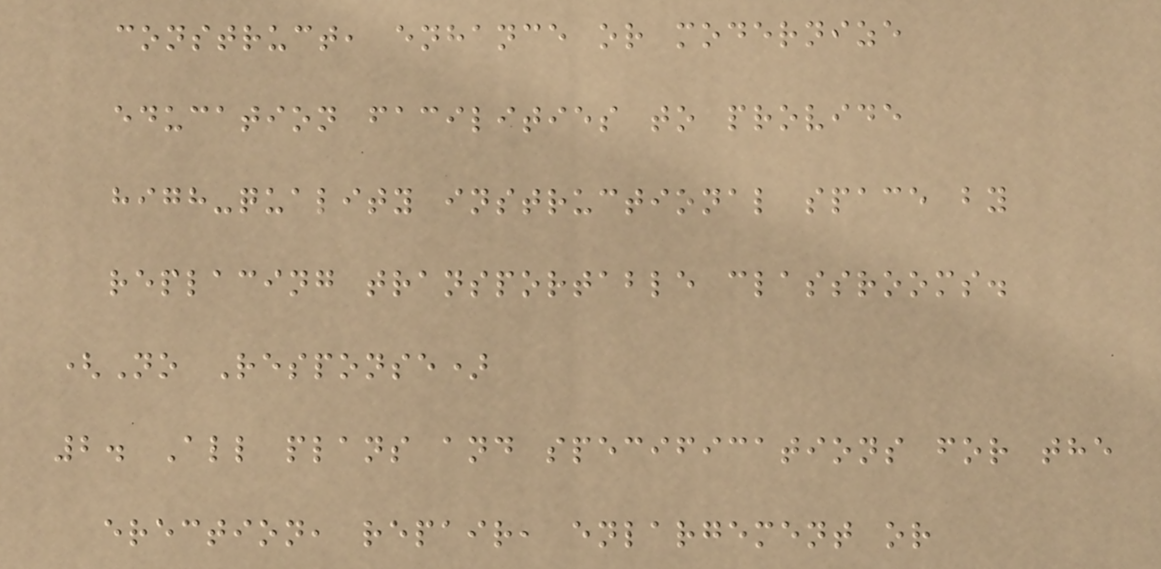construct, enhance or modernize
education facilities to provide
high-quality instructional space by
replacing transportable classrooms.
(No Response)
2. All plans and specifications for the
erection, repair, enlargement or
